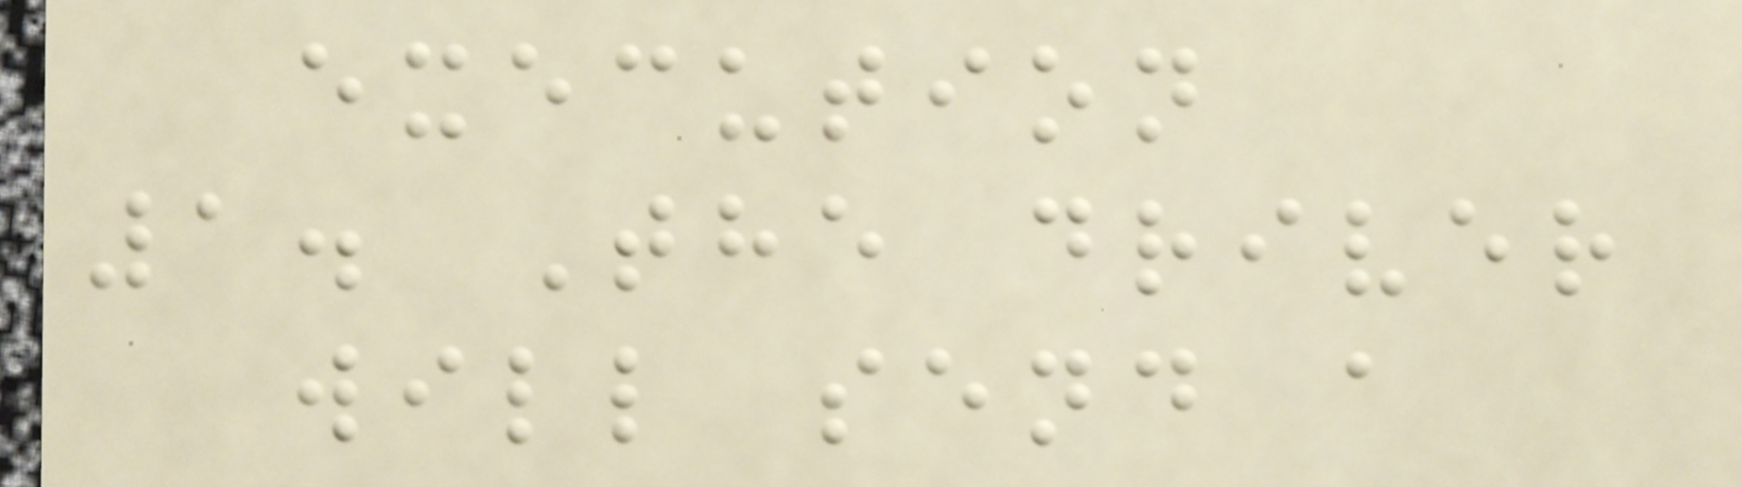execution
1. The driver
will send a
